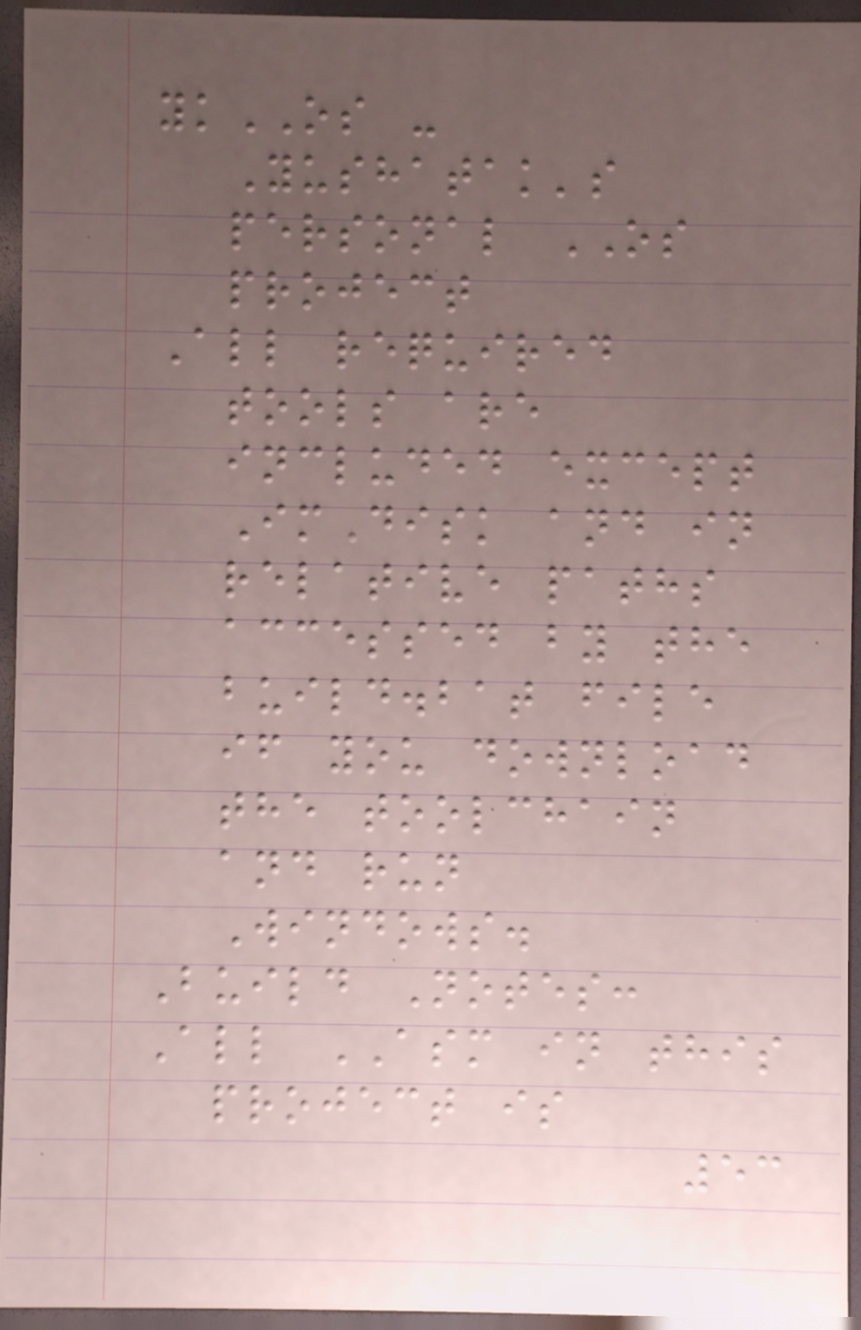ykOS -
Yushatak's
personal OS
project
All required
tools are
included except
ImDisk and in
relative paths
accessed by the
build.bat file
if you download
the toolchain
and run
Windows.
Build Notes:
All ASM in this
project is
53
